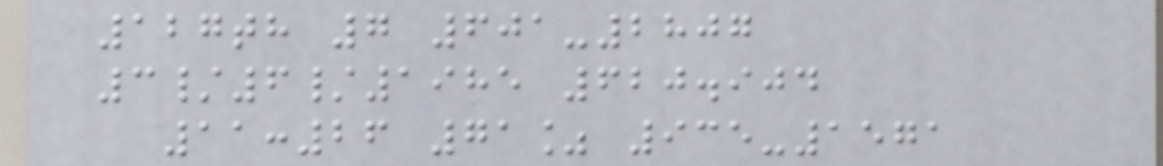127th 7 601-2807
3/6/1985 620.904
11:26 71% 935-1571
